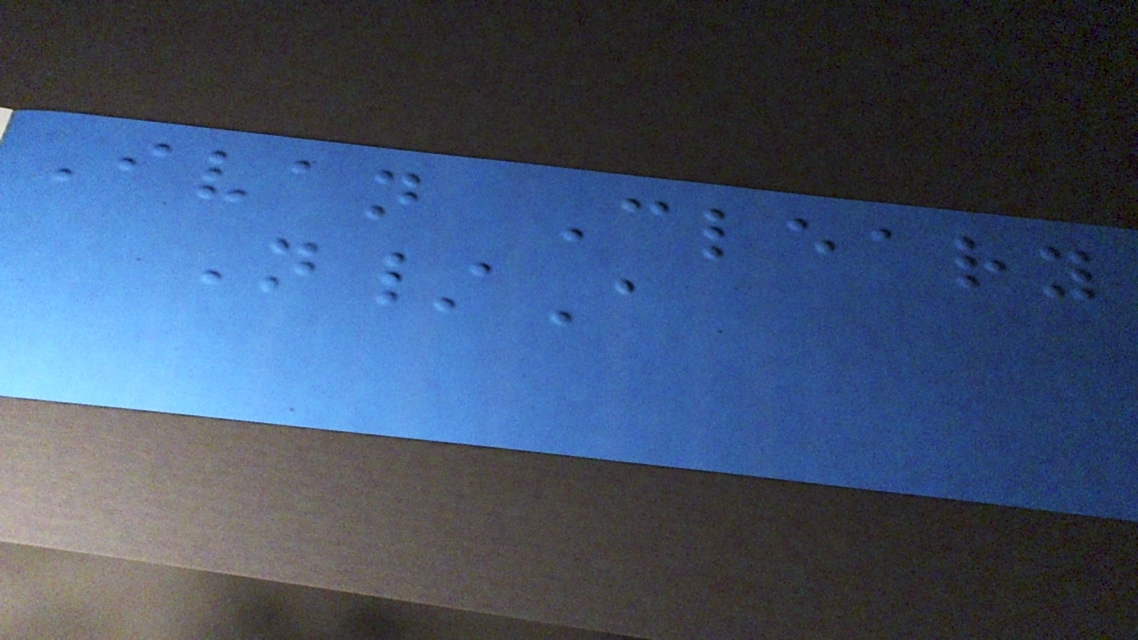Ivan Cleary
N/A
